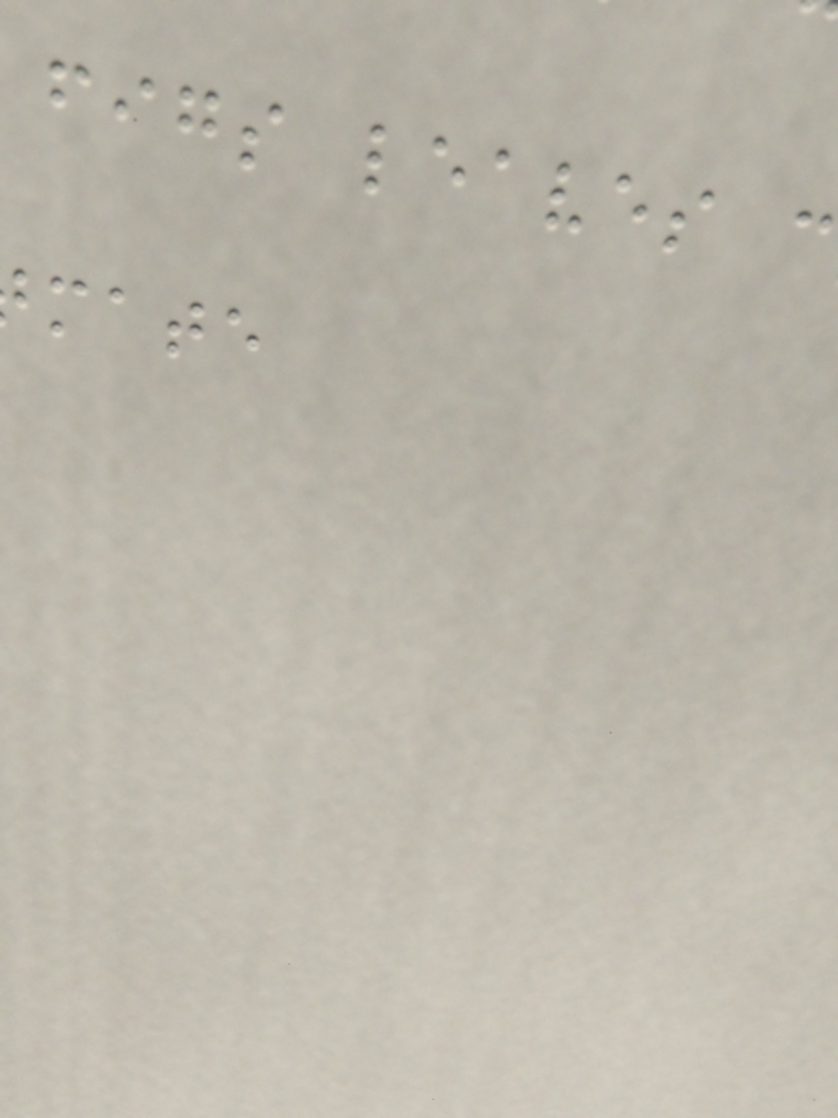figs leaves c
mate
